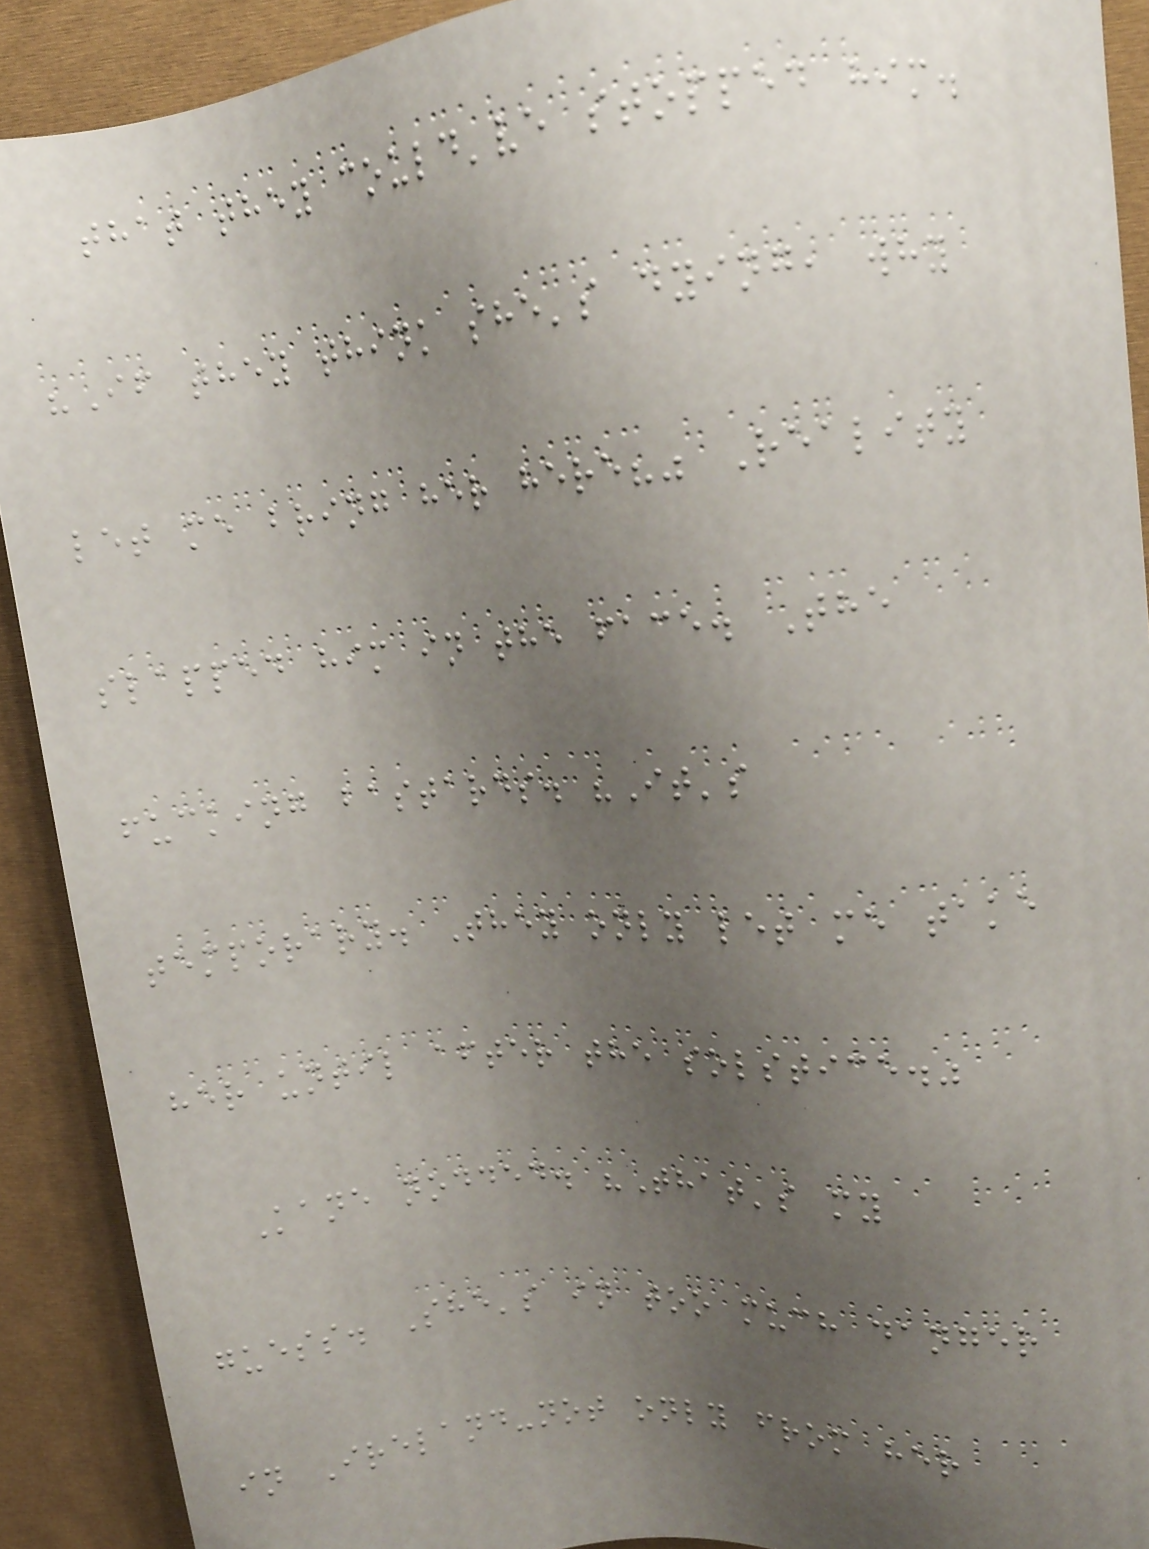that they could've stopped him.
"If they think she's dying, why
let me bring her here?" Reality
slapped him in the face. The
fucking bastards. "It's
temporary. They only let me take
her until after the solstice."
Kane nodded. "That's my
guess. She's in too much danger
in Ireland-not only from her
